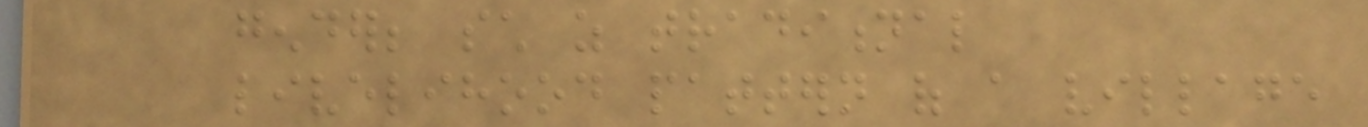gender; such as traditional
livelihood pattern of a village
